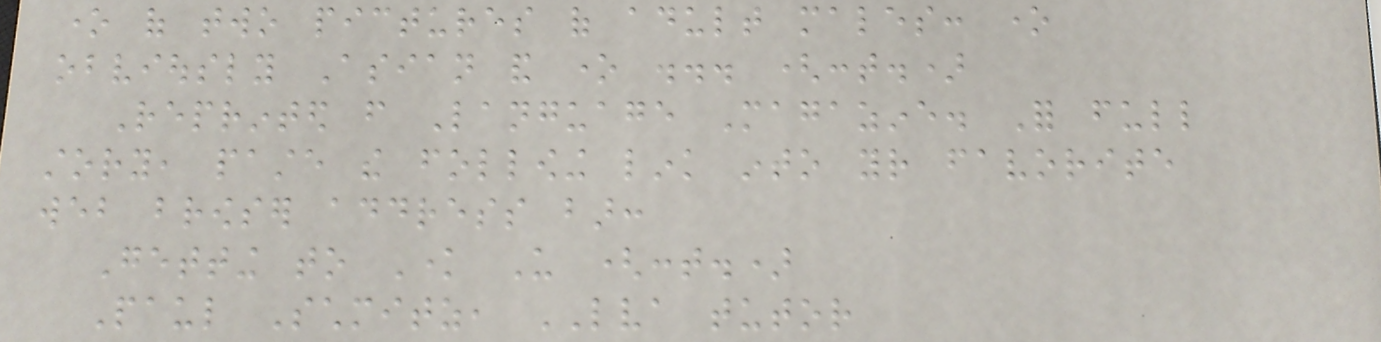one of two pictures of adult males: one
obviously Asian and one ... (cont.)
Reprinted from Language Magazine. For full
story, paste the following link into your favorite
web browser address bar:
Getting to Know Us (cont.)
Paul Schmitz, LVA tutor
